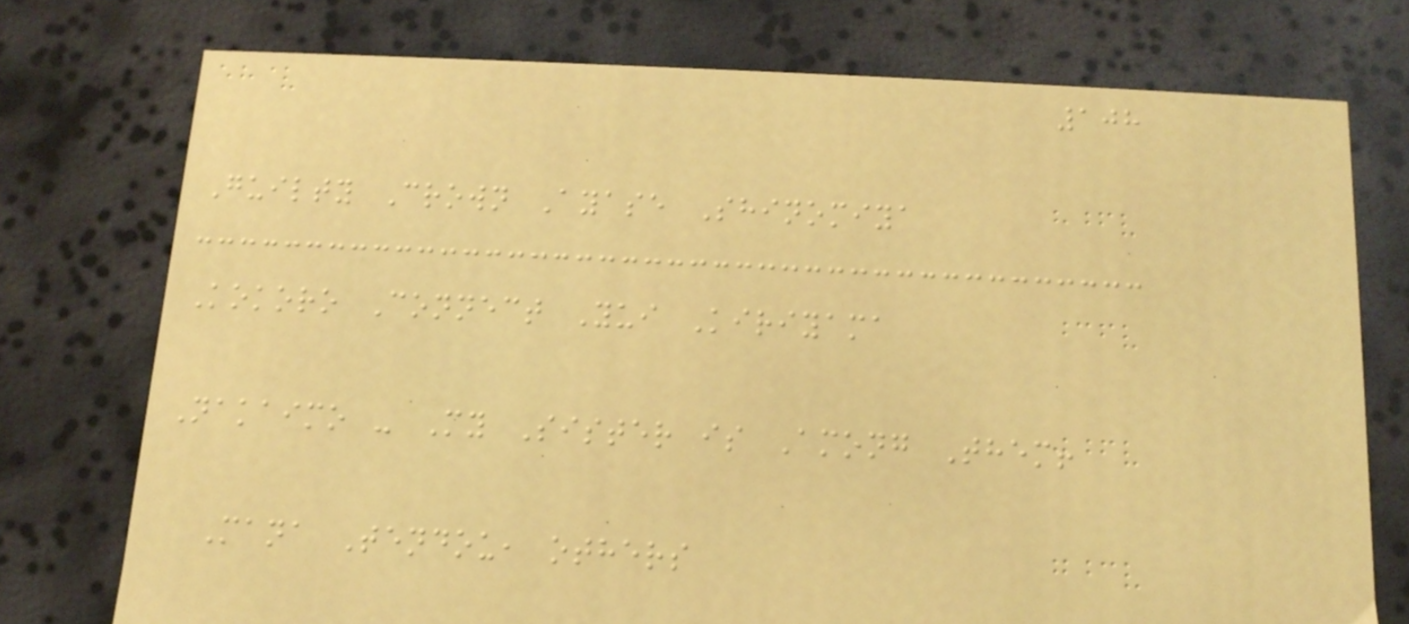108
Guilty Crown Ayase Shinomiya
Kokoro Connect Yui Kiriyama
Nakaimo - My Sister is Among Them!
Mana Tendou, others
